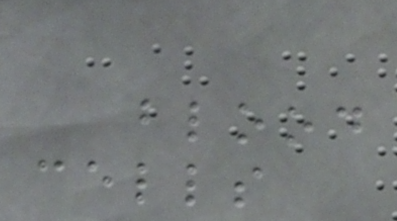blood
cells
